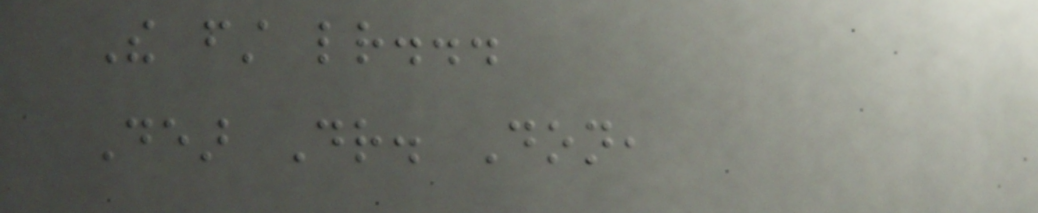The first letter...
Dear Dr. Don,
